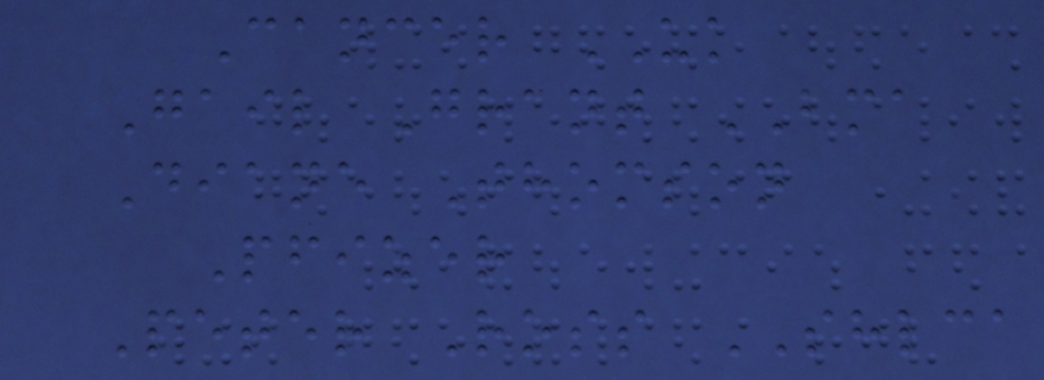Cancer UK
Gail Grant BMA
Diane Thomson
Pfizer
Peter Ross SHLCA
